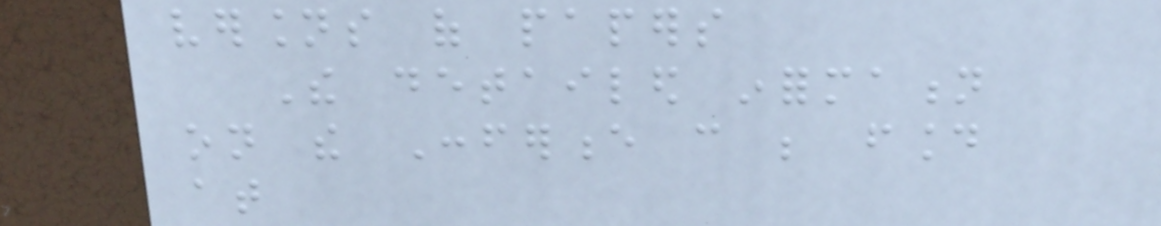versions of papers
The detailed information
on the Conference can be found
at
